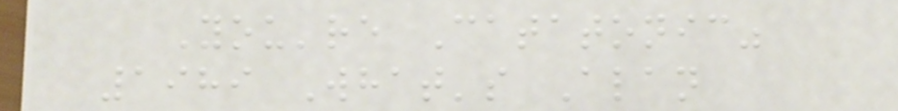You're Catatonic"
1989 What's Alan
